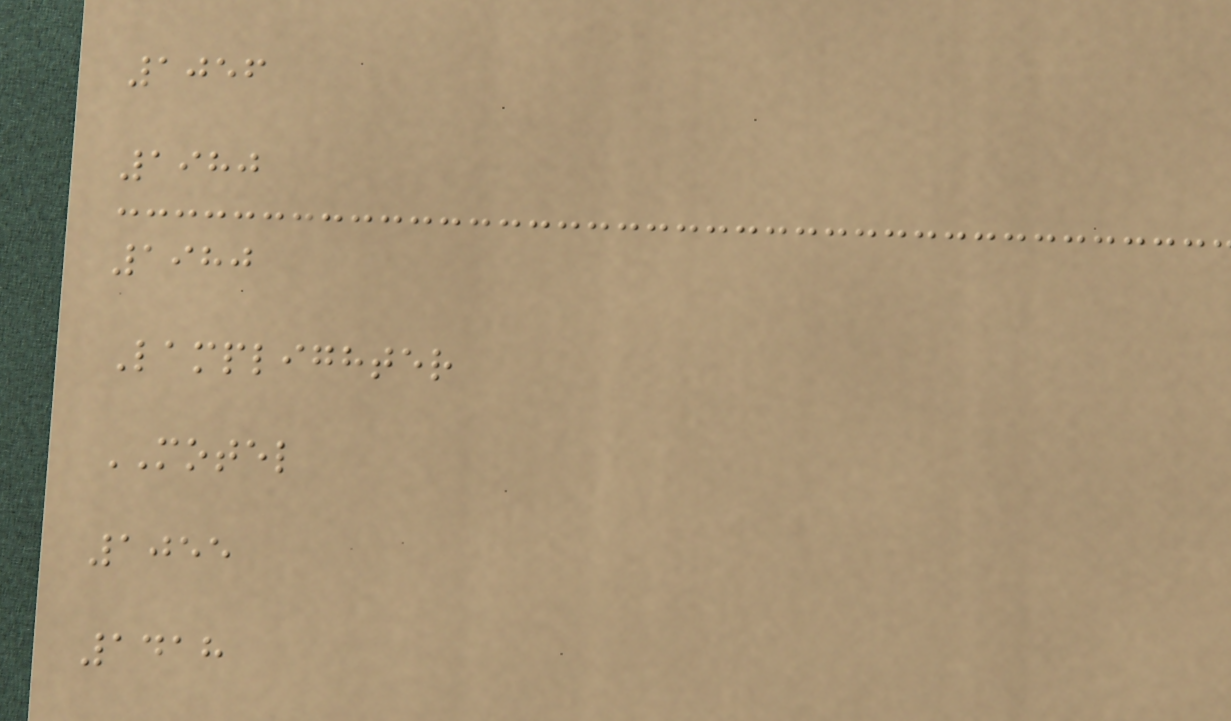1056
1980
1980
Lamplighter
MOTEL
1055
1418
